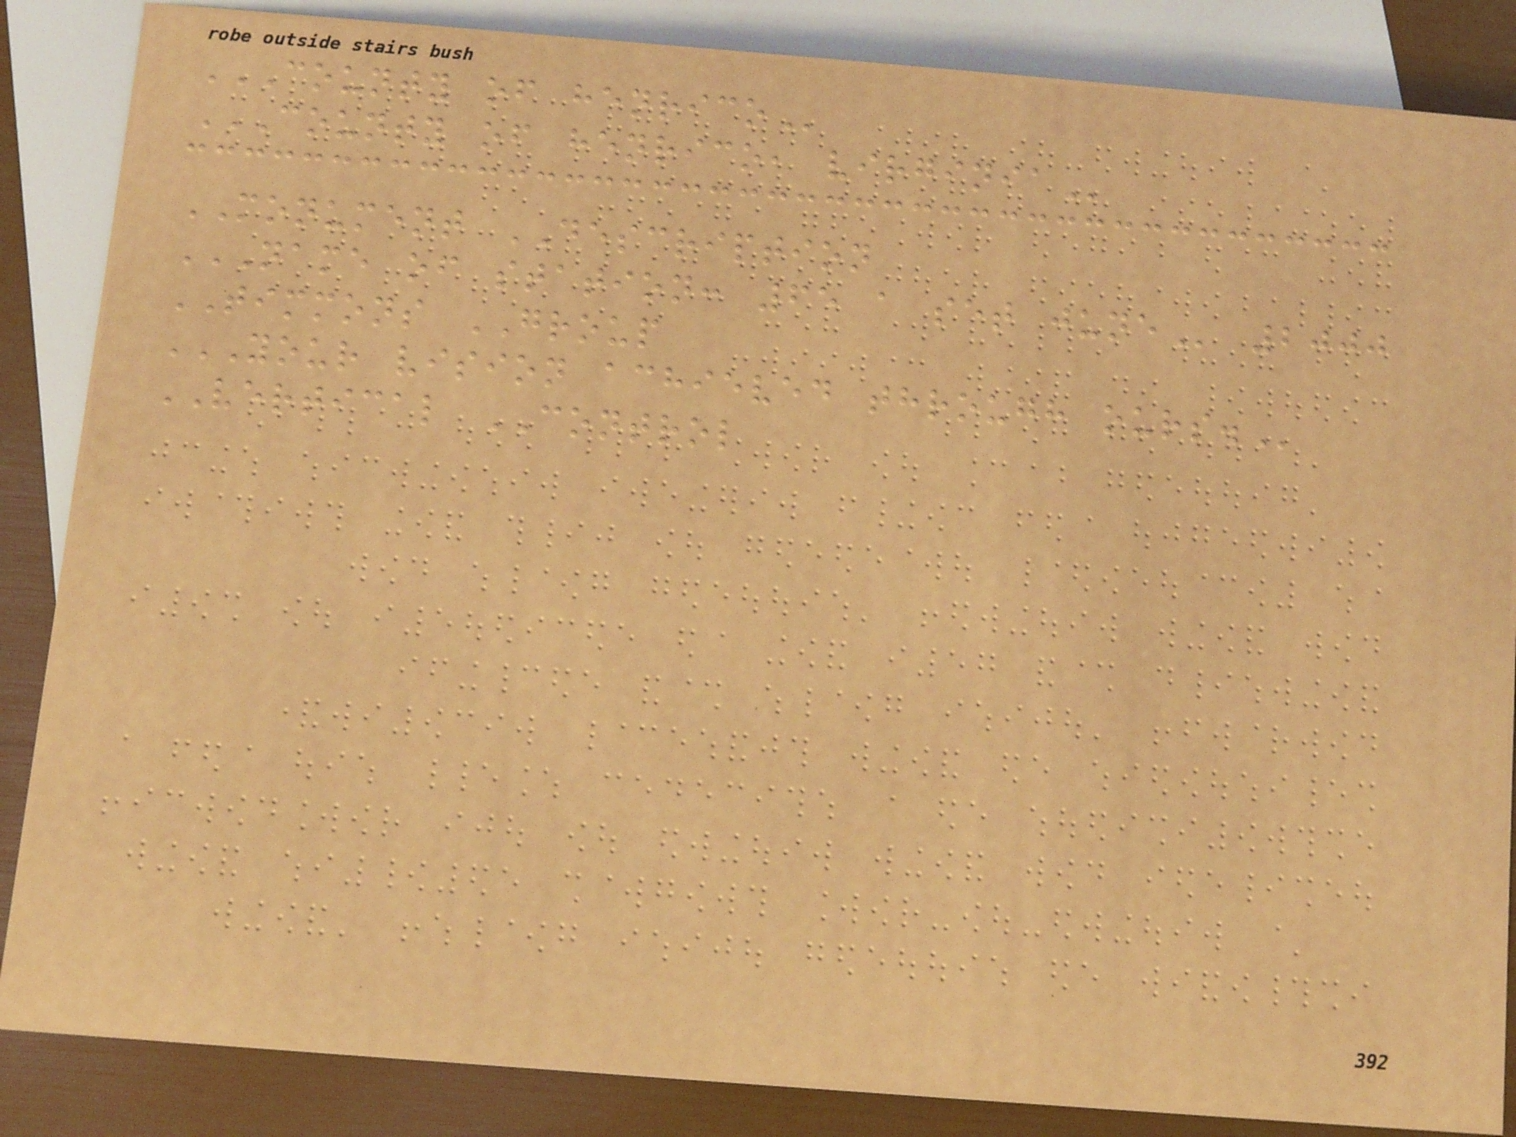COUNTY OF HENRICO
COUNTY OF HENRICO, VIRGINIA
MONUMENT DESCRIPTION
NAME OF STATION: 65 A SET JUNE 2000
TIMMONS GROUP
YOUR VISION ACHIEVED THROUGH OURS.
VERTICAL CONTROL
